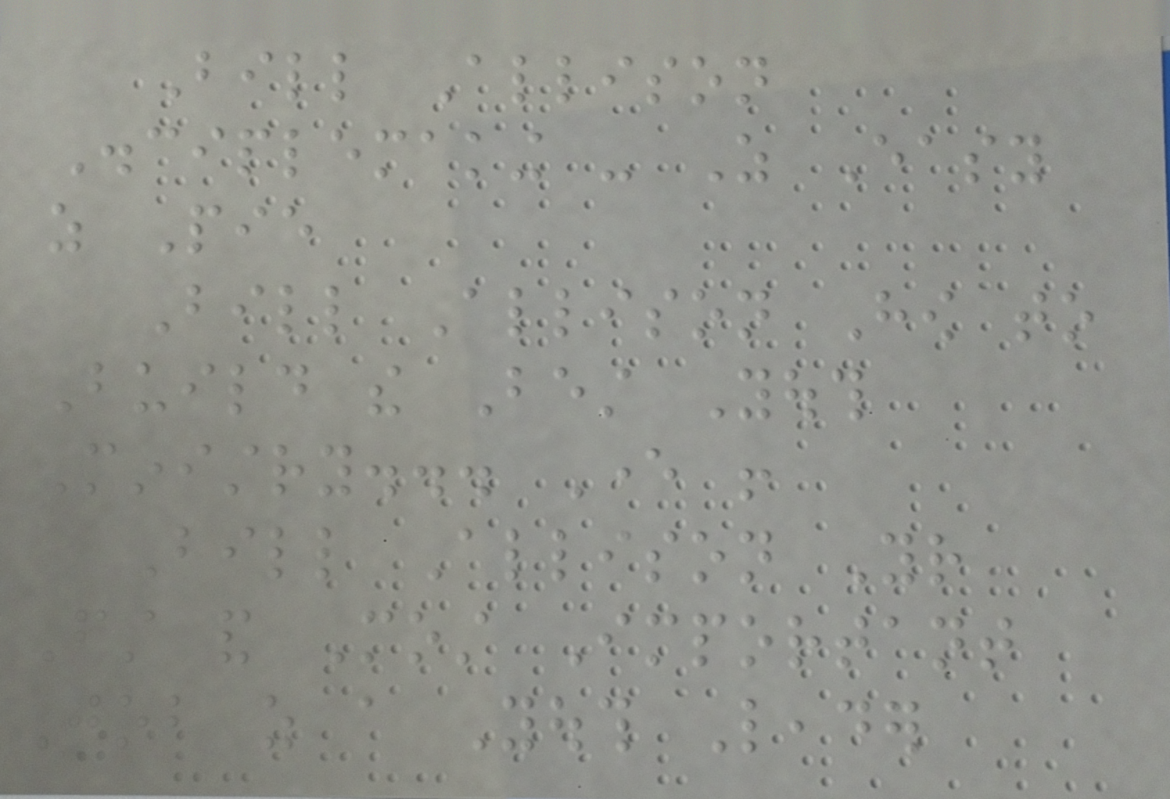Bill Allison
Disciplemaking - As Easy
as Pie
Bill Allison How to
Build the Best Youth
Ministry... Ever !
Bill Allison Your
First and Most Important
Job as a Youth Leader
